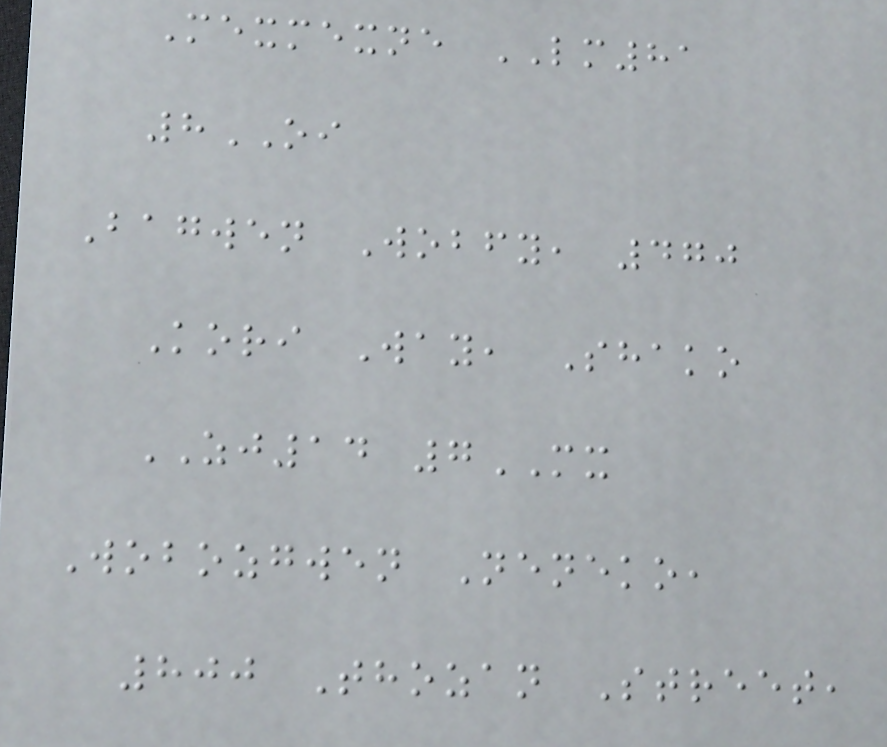Mexmexne LM81
8OI
Bagwen Wobfy, 470
Kori Way, Shako
ZJ14 7MX
Wobozgwen Neneko,
800 Thozan Street,
